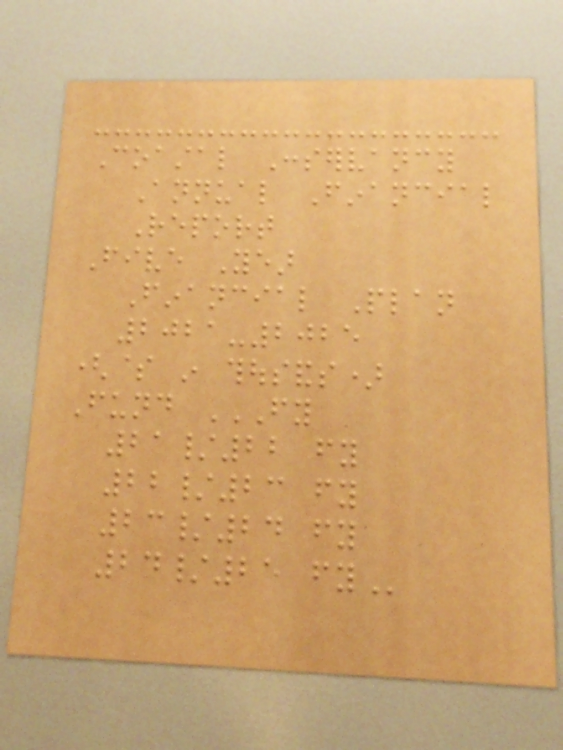Coastal Conservancy
Annual Financial
Report
Five Year
Financial Plan
2021-2025
($ in thousands)
Fund FY
21/22 FY
22/23 FY
23/24 FY
24/25 FY
